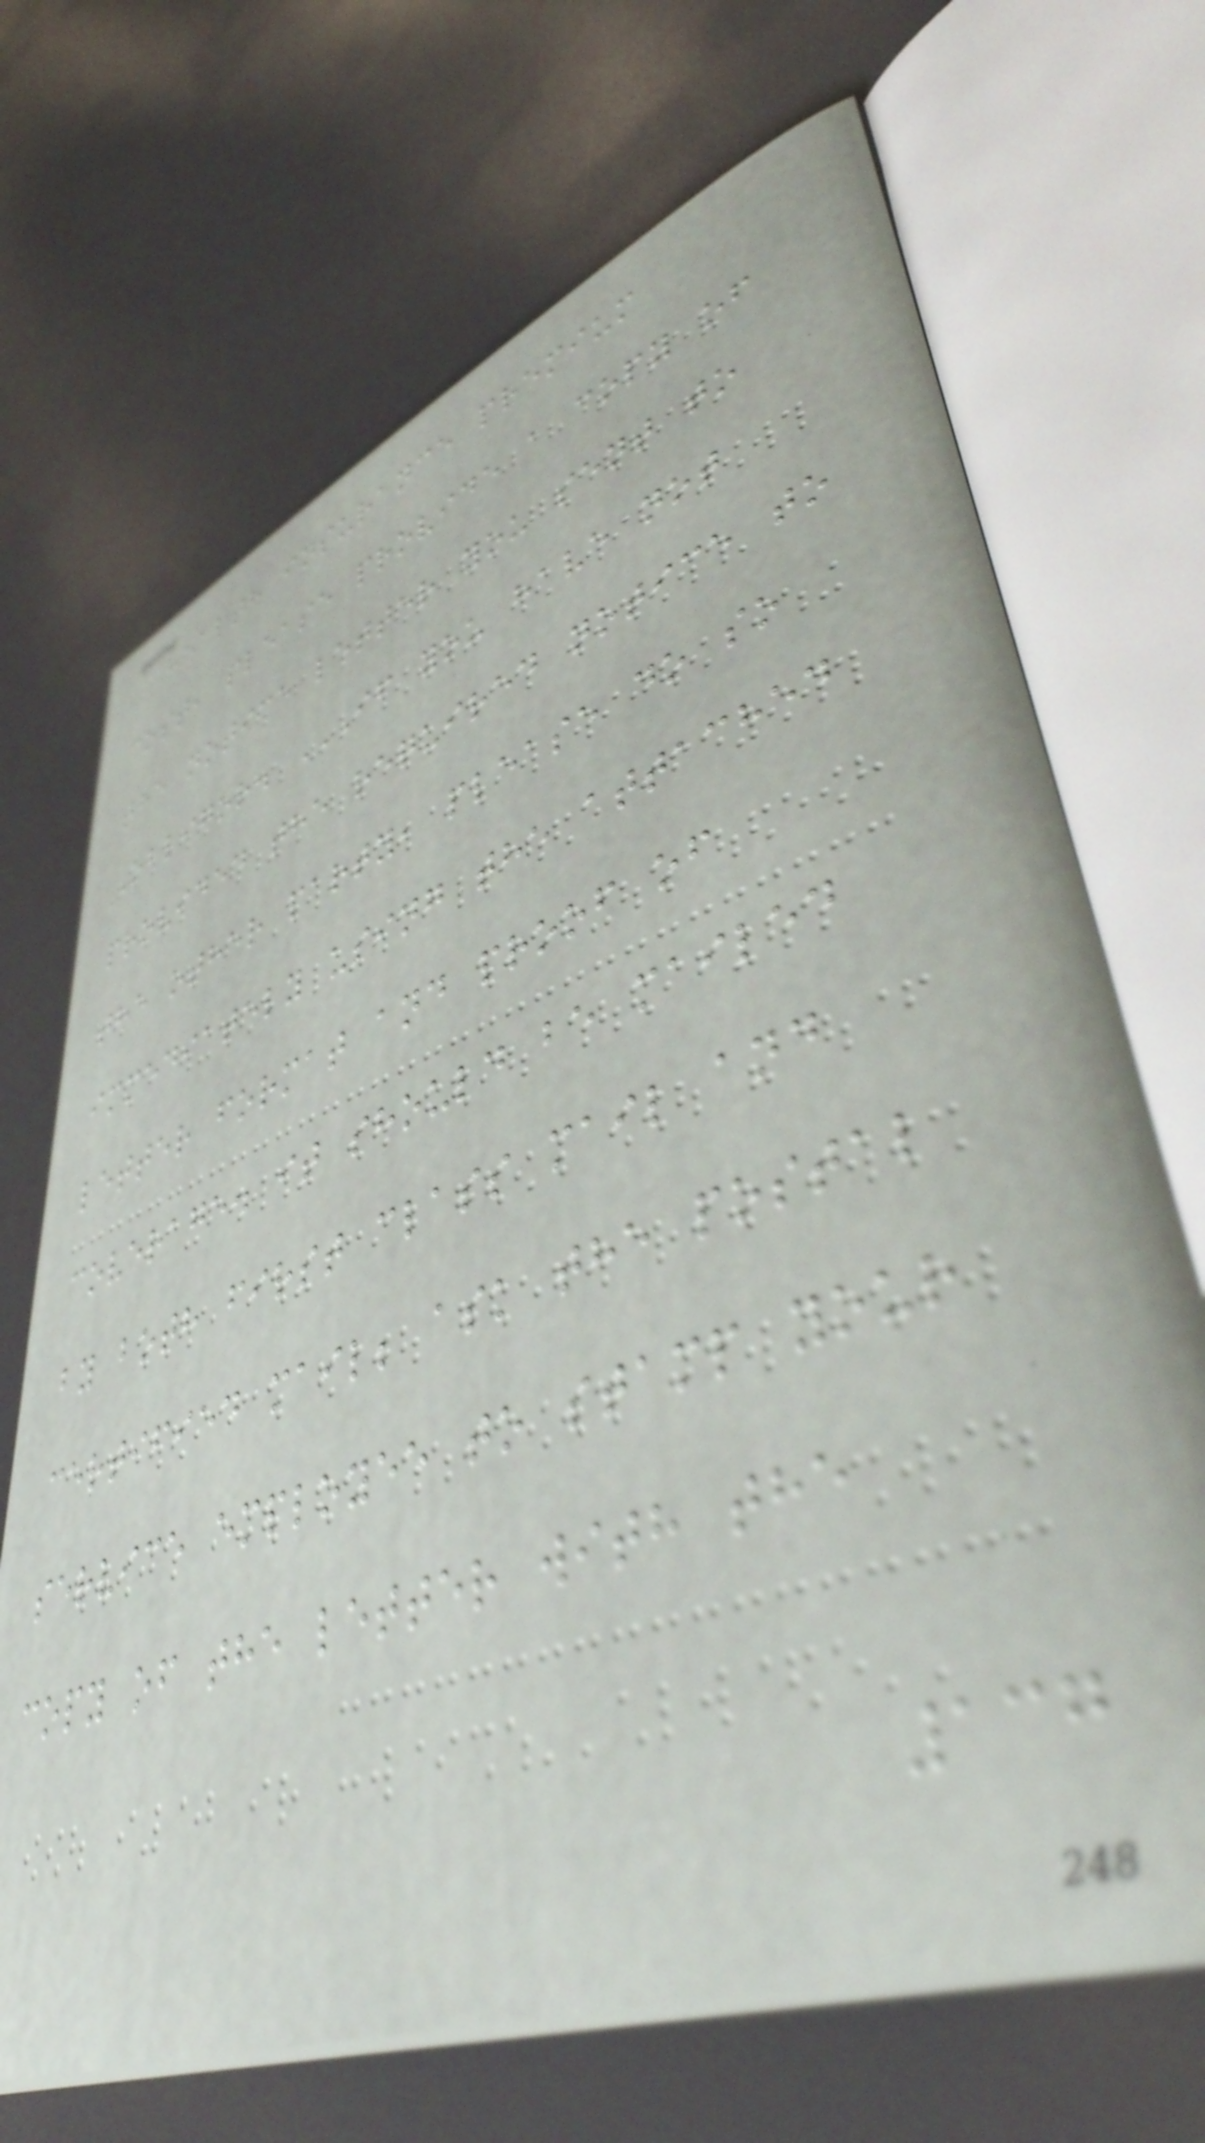health insurance premium
cost, please provide a copy of
the notice letter you sent to
Obligor. IF YOU HAVE NOT
PROVIDED THE REQUIRED NOTICE TO
THE OTHER PARTY, PLEASE DO SO
IMMEDIATELY USING THE ATTACHED
LETTER FORMAT AND PROOF OF
COVERAGE. IT SHOULD BE MAILED
BY BOTH FIRST CLASS MAIL AND
CERTIFIED MAIL; ASK THE POSTAL
SERVICE EMPLOYEE TO STAMP YOUR
COPY OF THE LETTER WITH THE
137
